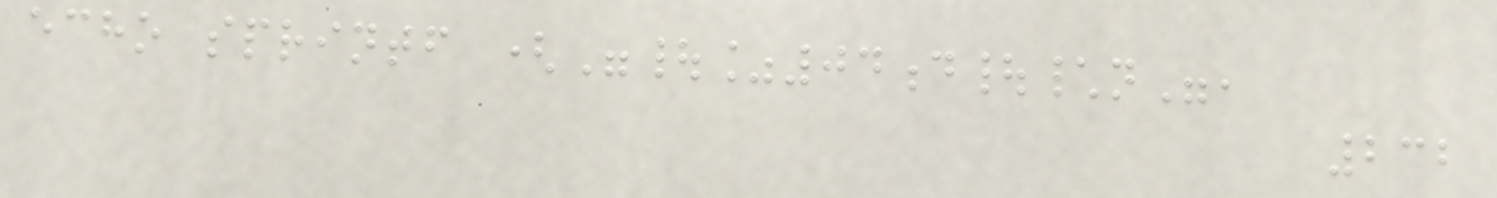echo sprintf ("|%04d|\n",
232
